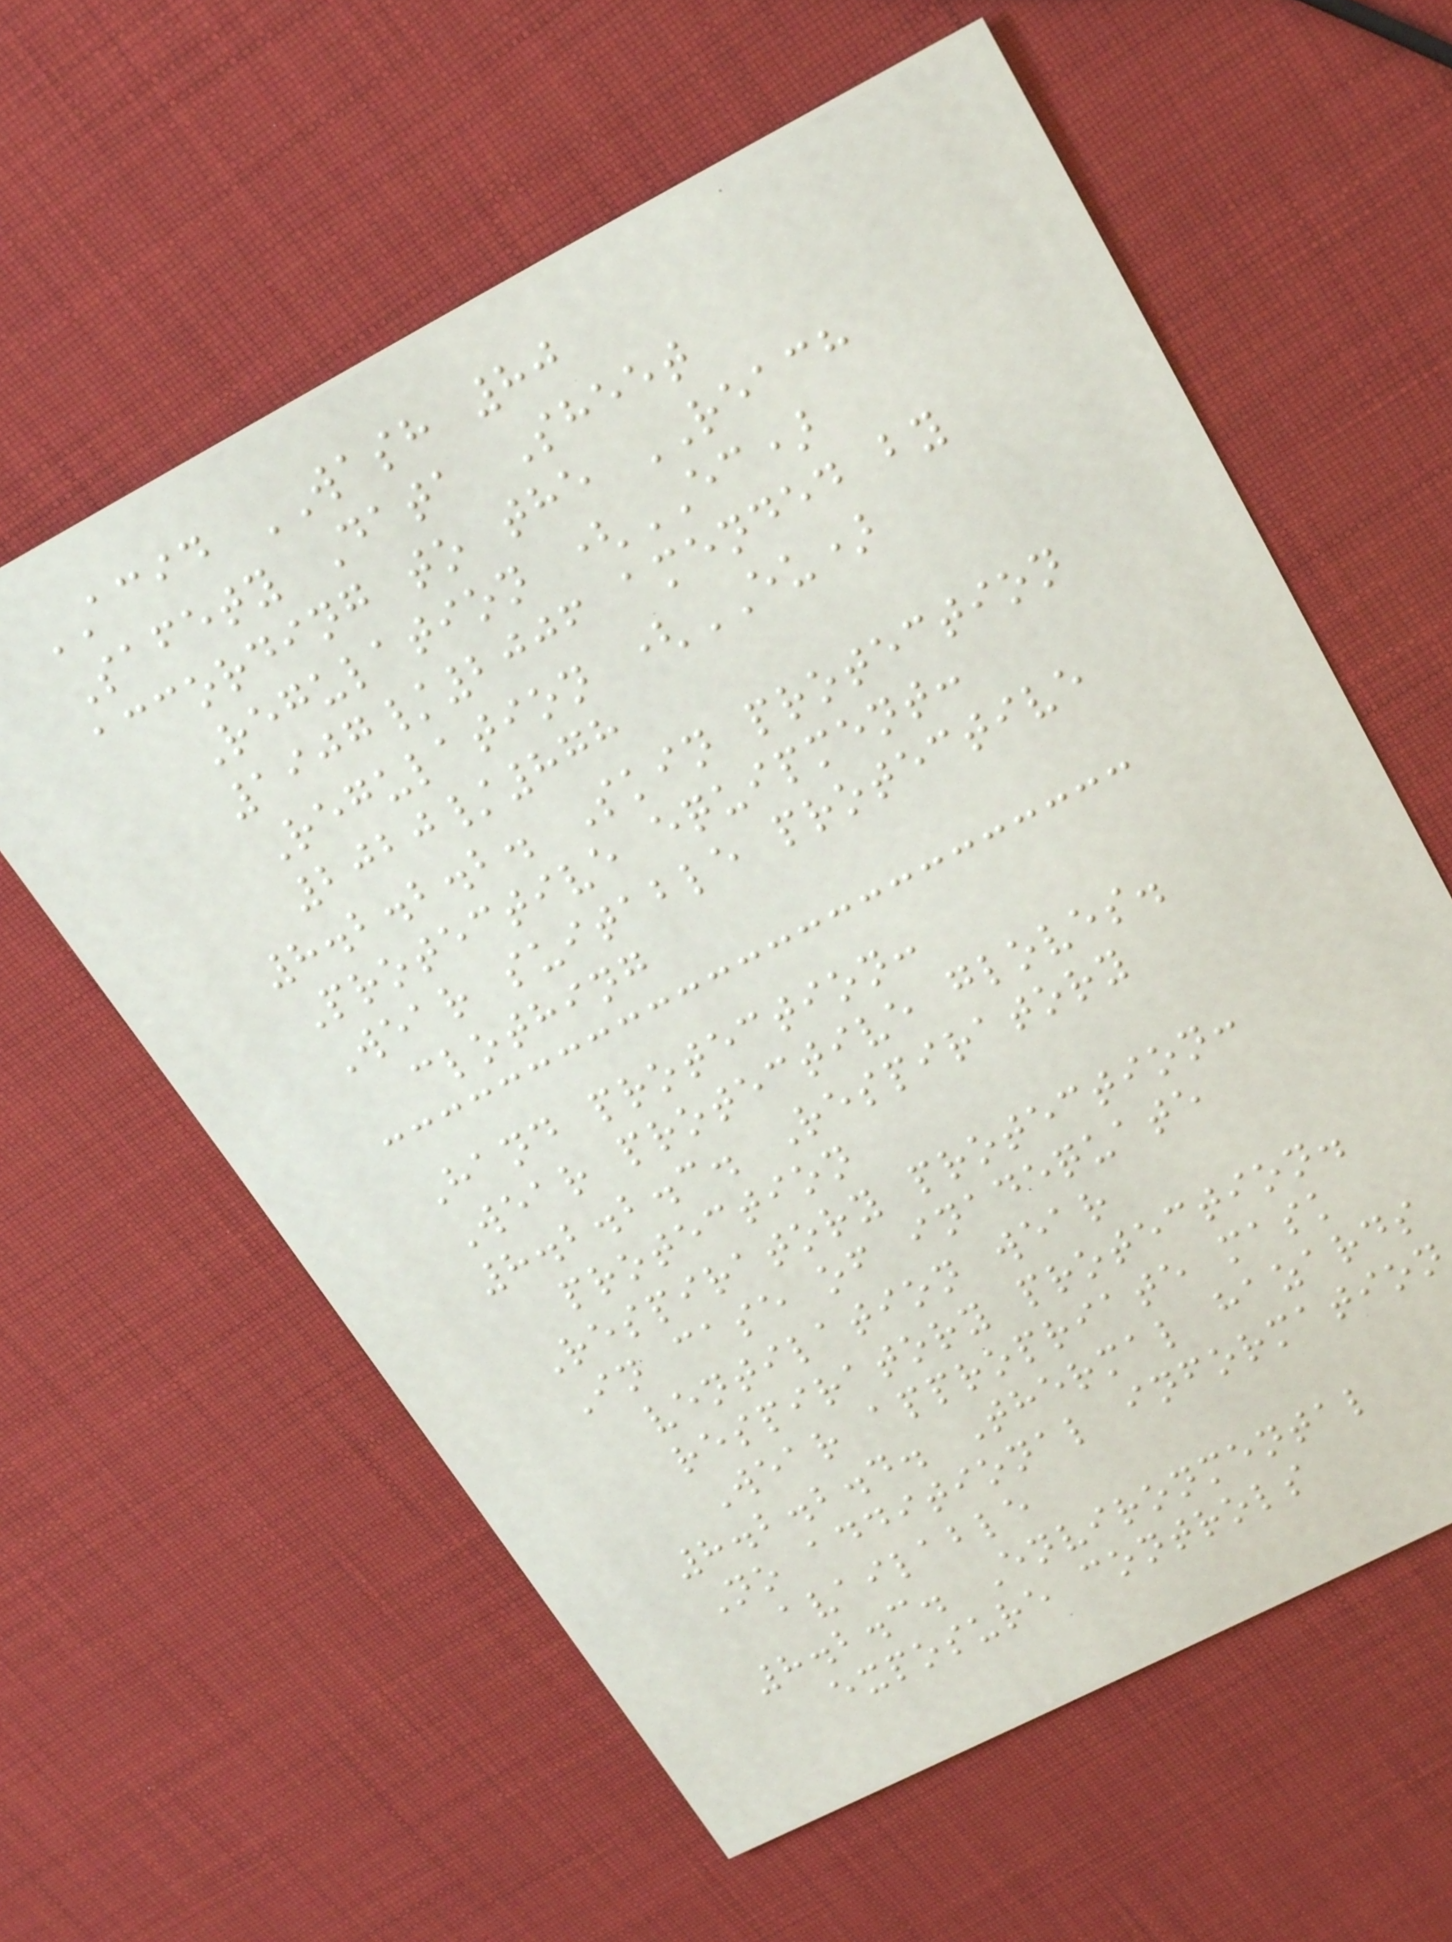ACID WASH 80
Safety Data Sheet
according to the REACH
Regulation (EC)
1907/2006 amended by
Regulation (EU)
2020/878
8.2.2.2. Skin protection
Protective equipment:
Wear suitable protective
clothing
Hand protection:
Wear protective gloves.
8.2.2.3. Respiratory
protection
Respiratory protection:
In case of inadequate
ventilation wear
respiratory protection.
Wear appropriate mask
8.2.2.4. Thermal hazards
No additional information
available
8.2.3. Environmental
exposure controls
